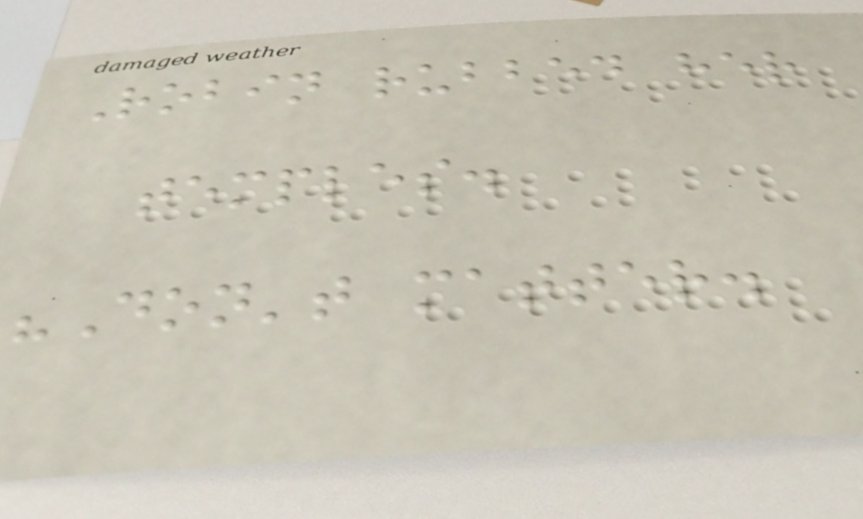Robin rubbed her
temples.
"Don't matter.
